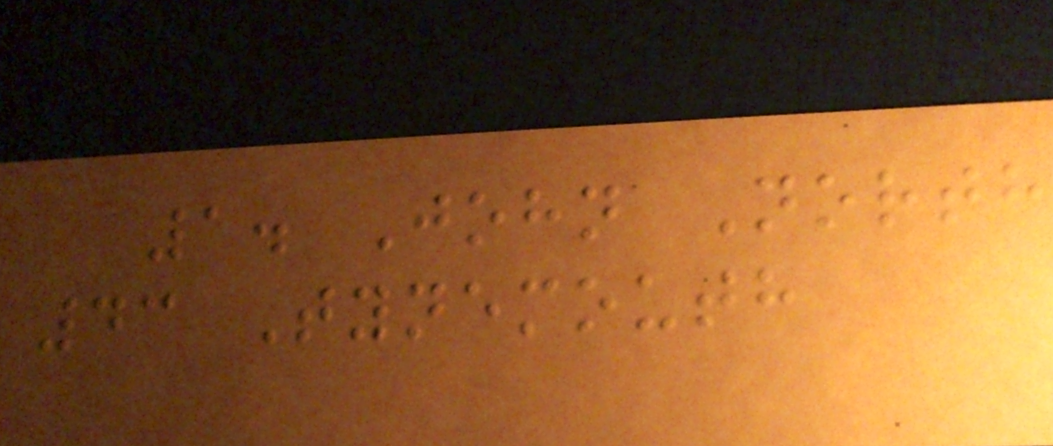1. John North
43 Tynemouth
